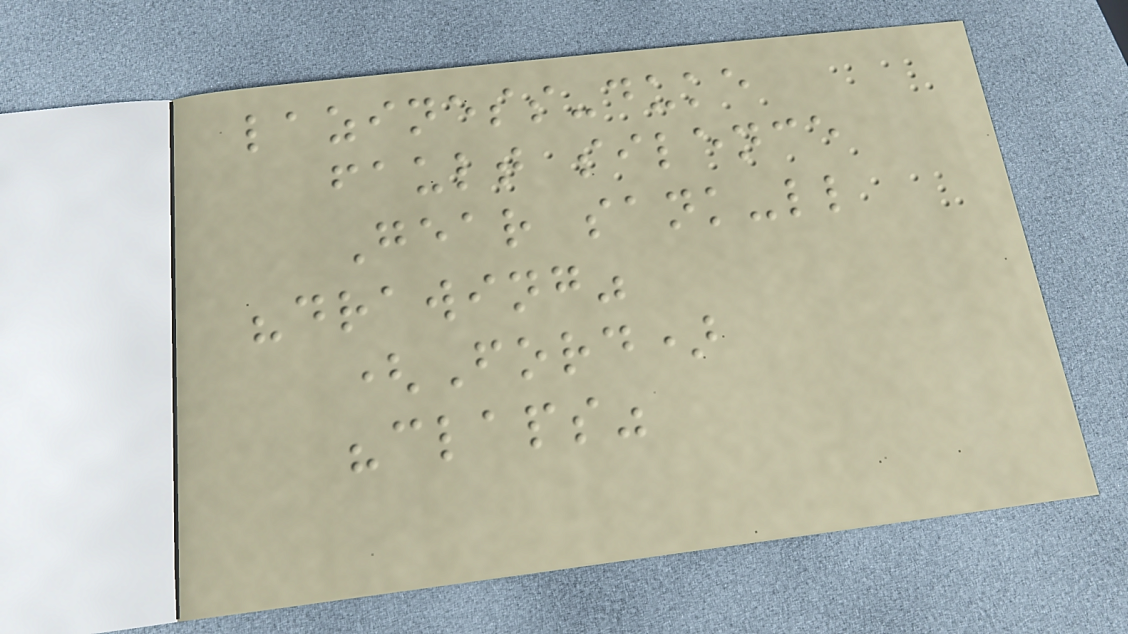laziness-duke
fault silence
Gear sank-ll
"drawing"
(Ford)
"claps"
